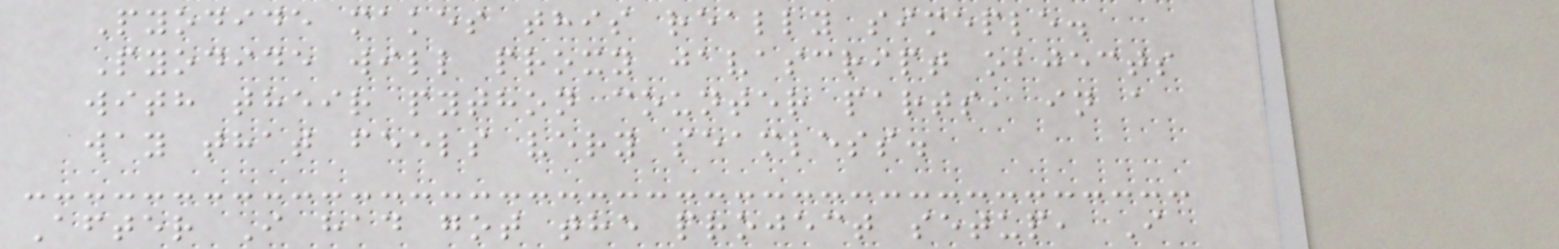Pyodide makes this really simeple.
Pyodide will proxy javascript objects
with their python counter parts, in a
way that feels very seamless.
After I had got the project setup, I
